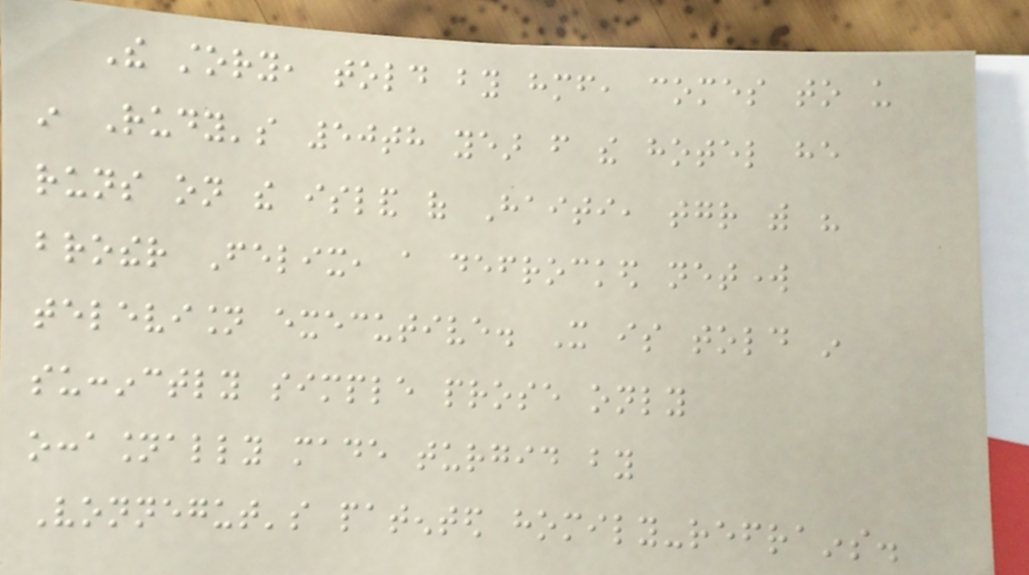The story, told by himself, comes to us
in Rudy's 50th year from the hotel he
runs on the island of Haiti, together with his
brother Felix, a defrocked network
television executive. It is told in
succinctly simple prose only
occasionally made turgid by
Vonnegut's patented homily-refrains.
